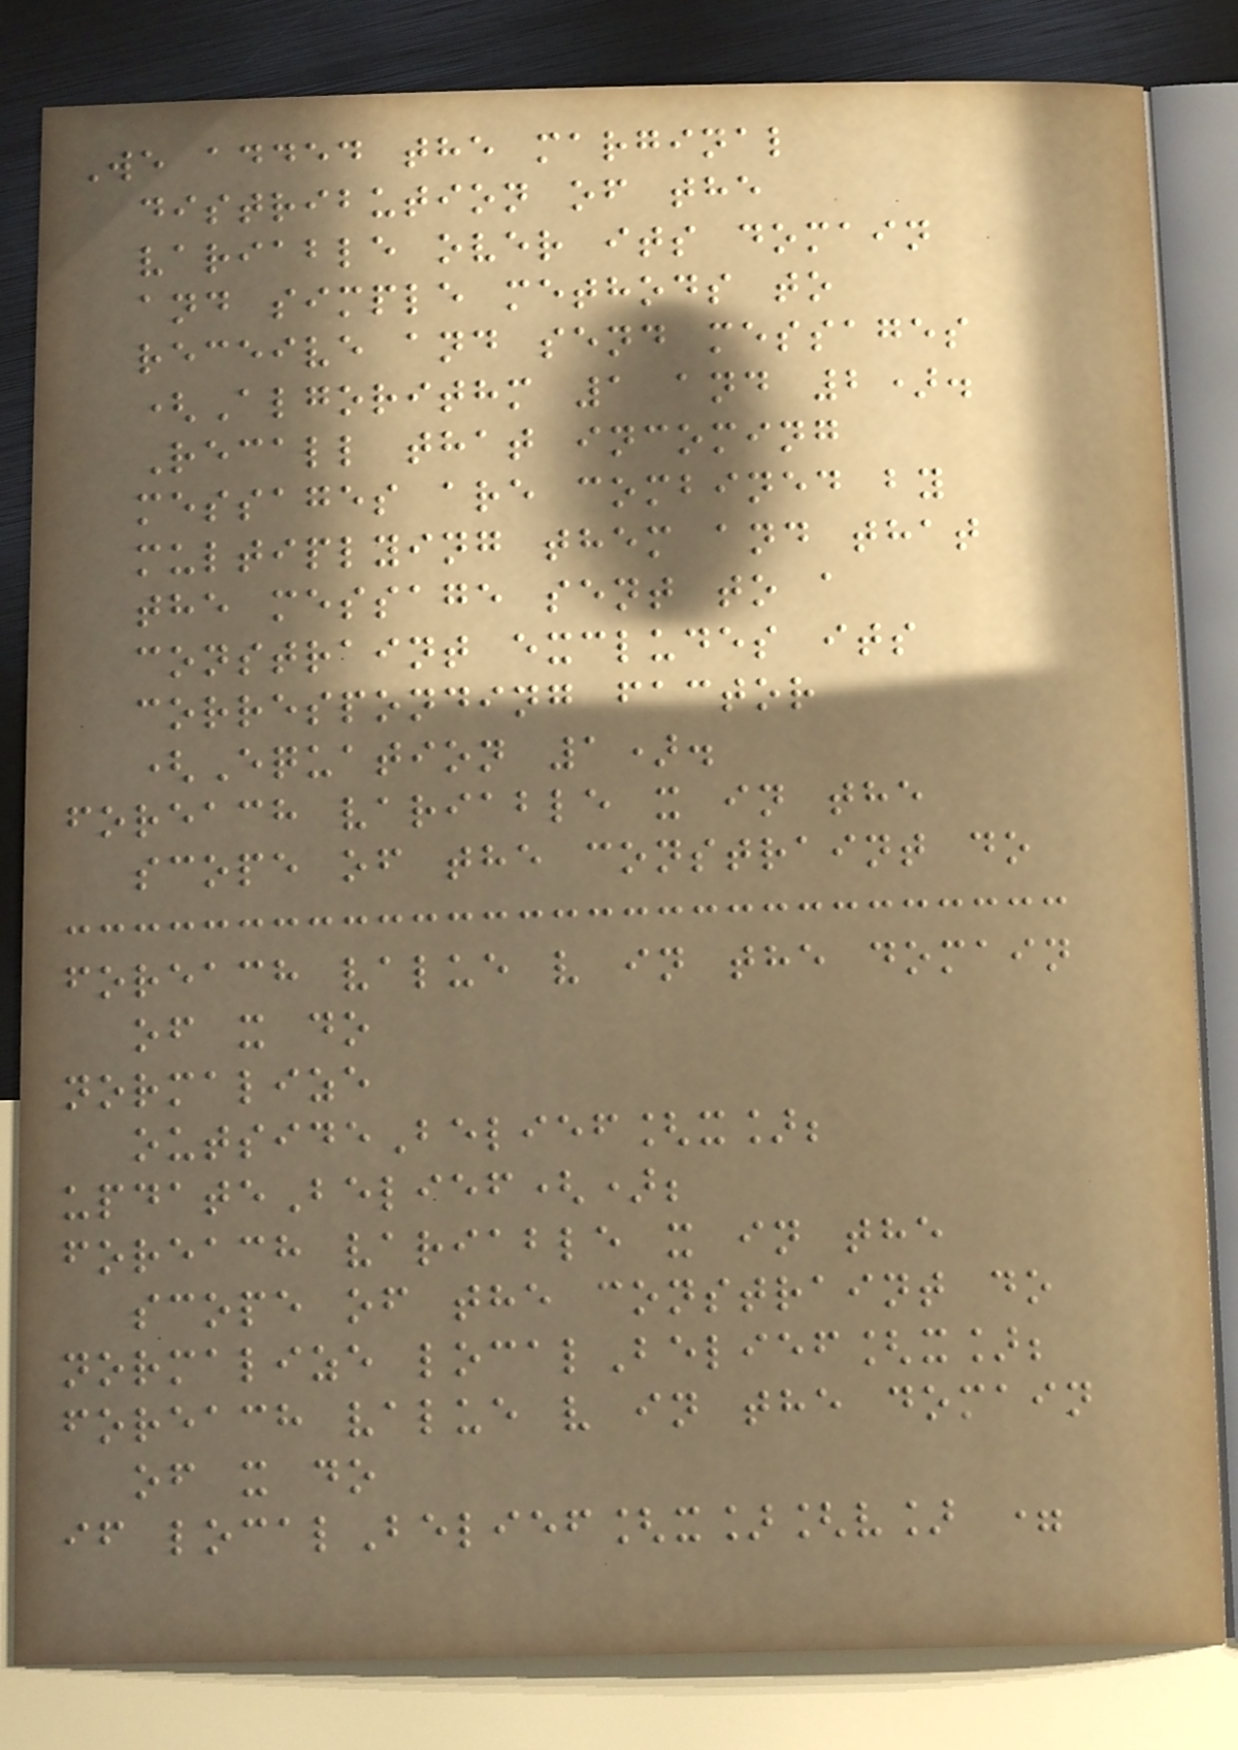We added the marginal
distribution of the
variable over its domain
and simple methods to
receive and send messages
(Algorithm 1 and 2).
Recall that incoming
messages are combined by
multiplying them and that
the message sent to a
constraint excludes its
corresponding factor
(Equation 1).
foreach variable x in the
scope of the constraint do
foreach value v in the domain
of x do
normalize
outsideBelief[x];
updateBelief();
foreach variable x in the
scope of the constraint do
normalize localBelief[x];
foreach value v in the domain
of x do
if localBelief[x][v] =
